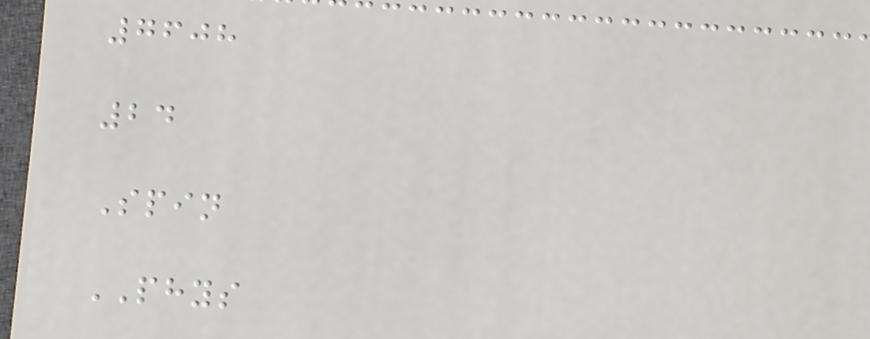7608
24
Spin
PHYS
